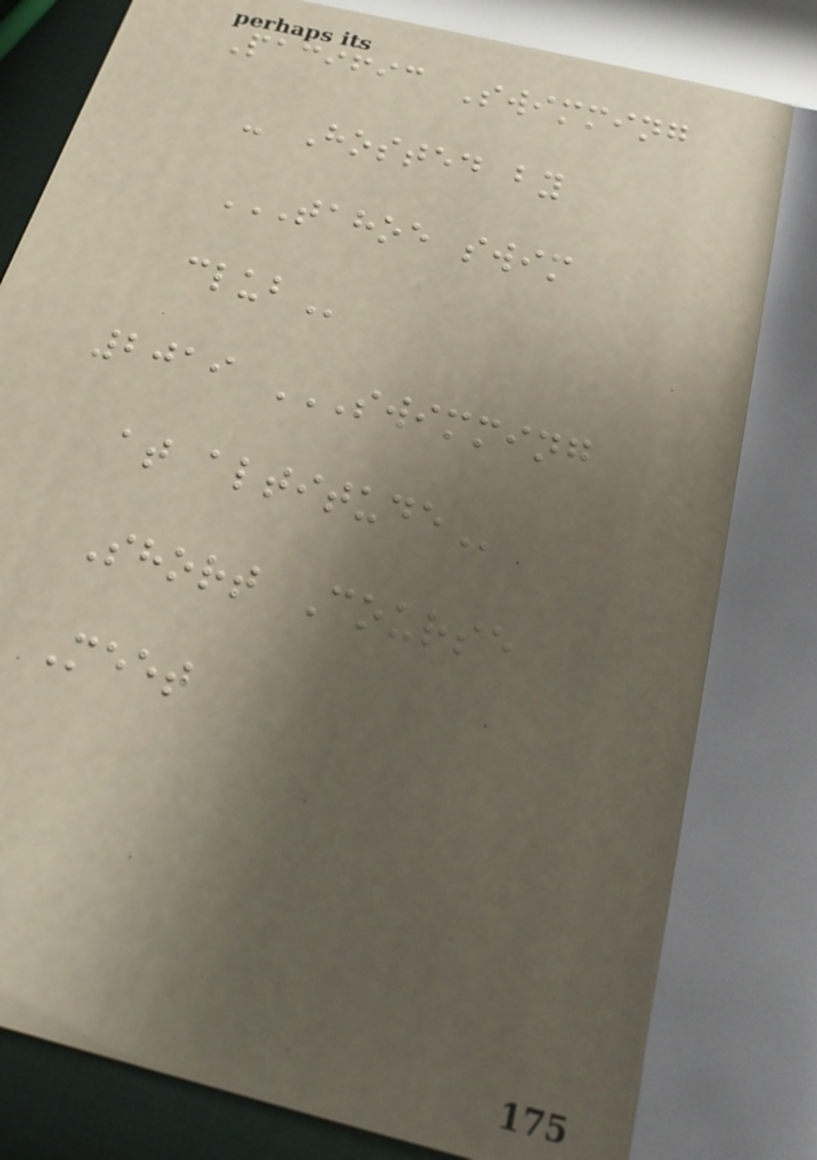Pacific Swimming
- Hosted by
TAHOE SWIM
CLUB
2019 SWIMMING
AT ALTITUDE
Short Course
Meet
